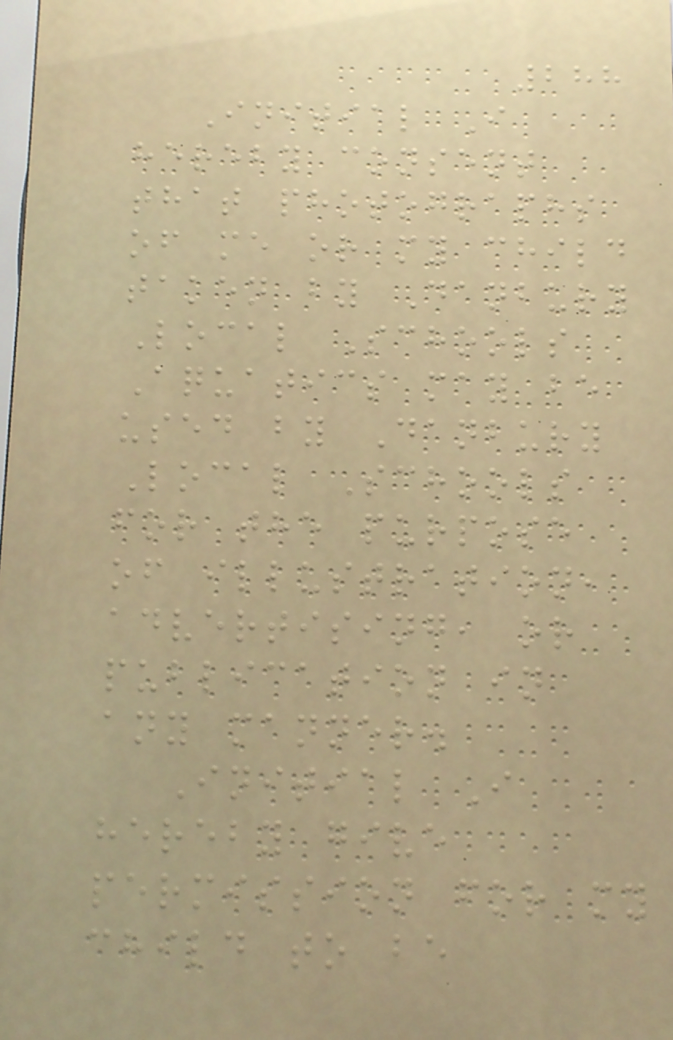288
Initial I
hereby consent
that photographs
of me or my child
taken by Danbury
Local Schools
Aquatics may be
used by Danbury
Local Schools
for the purpose
of illustration,
advertising, or
publication in
any manner.
Initial I
hereby give
permission for my
child to be
